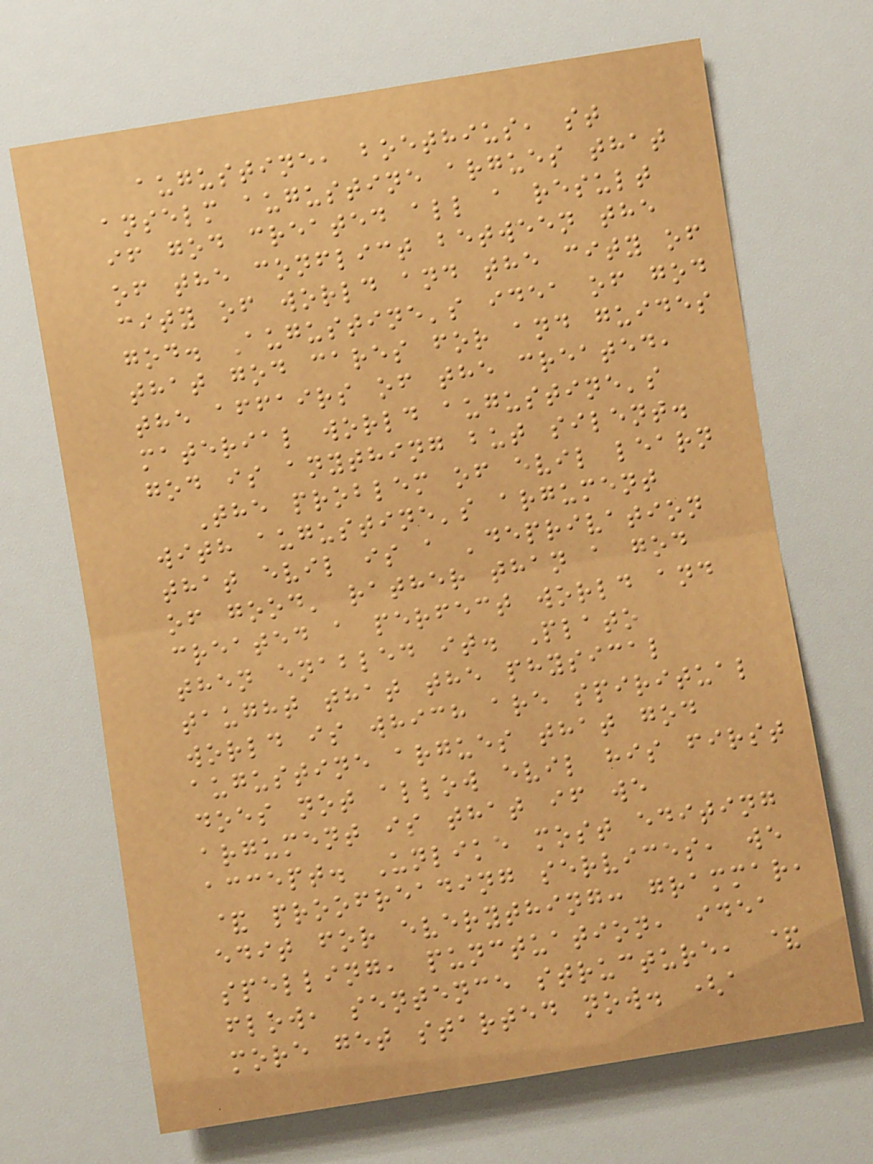augustine, boethius, st
anselm augustine argues that
if god created all a result
of the conflict between the
city of world and the city of
god. Augustine's idea of god
that god cares for and guides
the affairs of the created,
material world augustine's
god is anything but silent.
The problem of evil learn
with augustine's argument
that evil is a 'deprivation
of good' rather than a god
created a perfect world and
then enabled it. Plato
taught that the physical
world is which are spiritual
augustine argues that god
does not allow evil his first
argument is that if we
accept. Unlike most editing
& proofreading services, we
edit for everything: grammar,
spelling, punctuation, idea
flow, sentence structure, &
more get started now. (a
